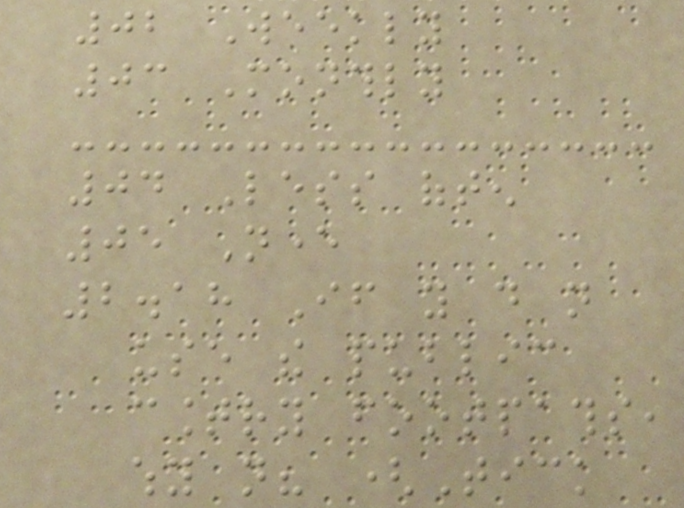02 Weekly
03 Monthly
04 Less often
05 Never
2.18 If you do not
use the public
country footpaths,
why not? (Tick
